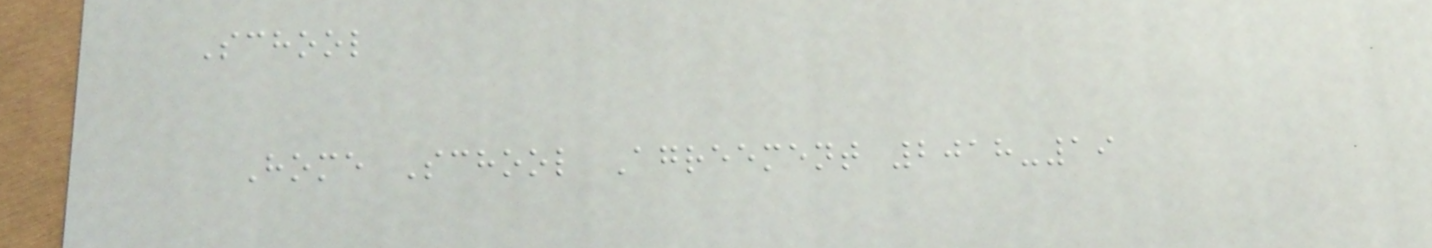School
Home School Agreement 2018-19
